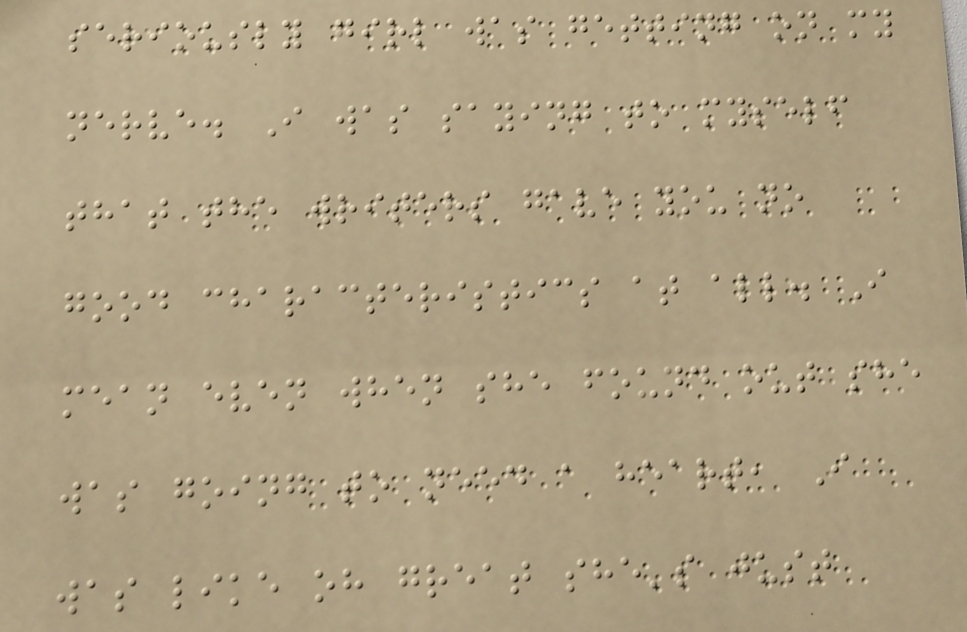seriously girl was getting on my
nerve. I was saying to myself
that the writers gave you no
good characteristics at all. I
mean even when she found out she
was going to need a heart, I
was like oh great she's just
